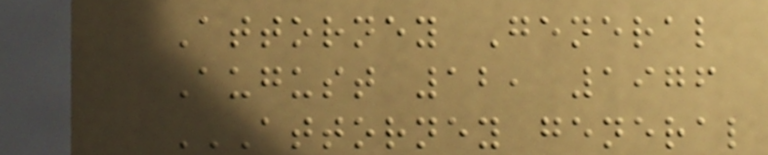Attorney General
August 12, 1976
ATTORNEY GENERAL
